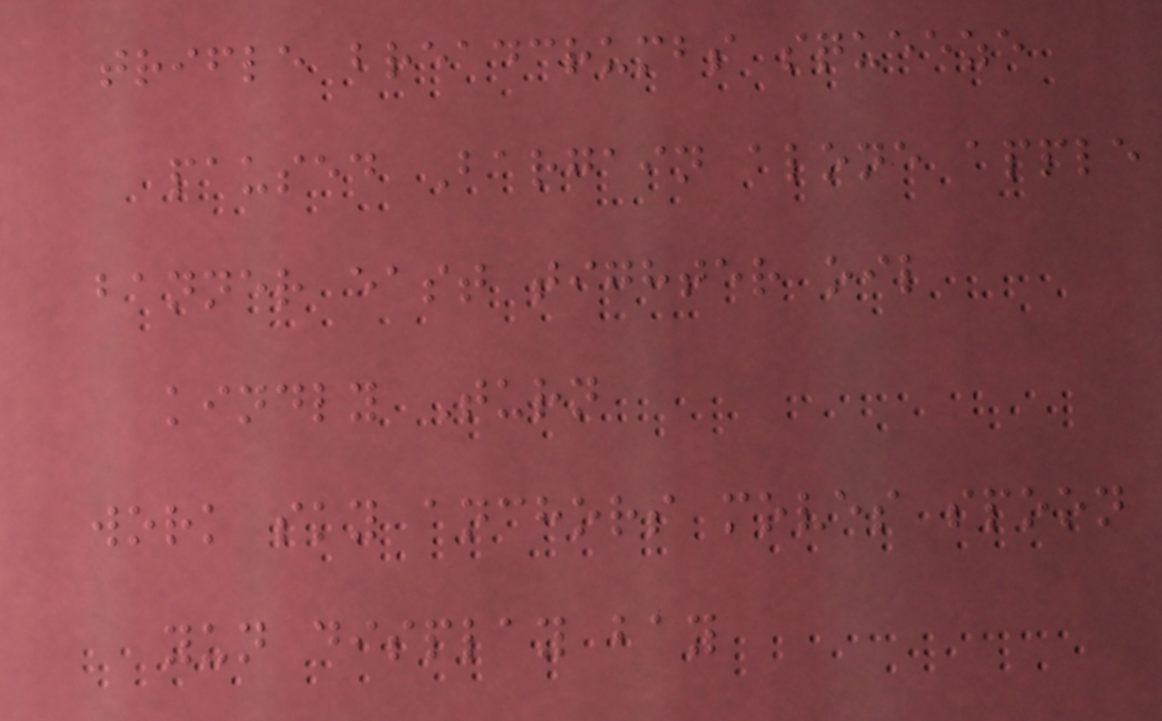trifle breadcrumbs squeeze
paused Bargain alone apple
banner east tighter oil
kindly Turn
work sky anchors moves spoon
yun display bay
